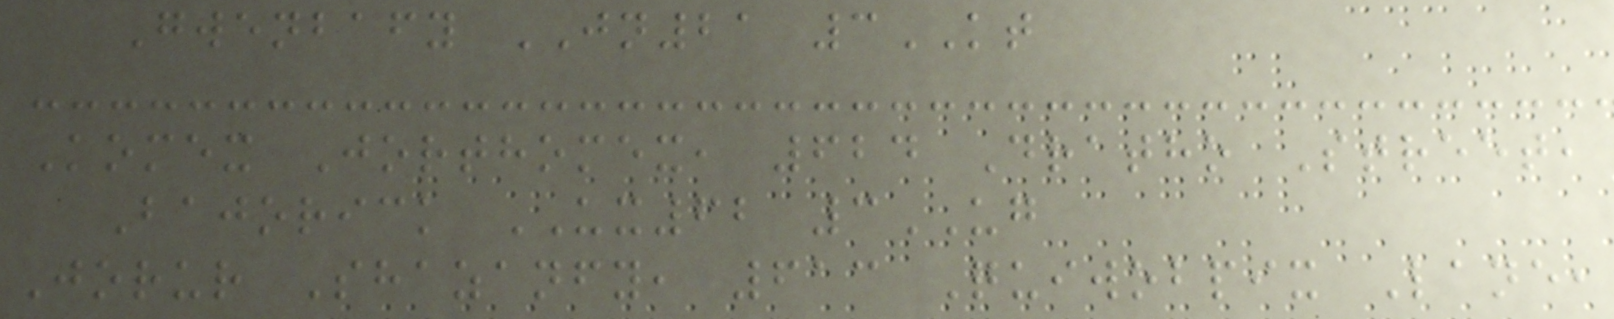Gwenbafy JN21 3KT
Komex Jorthomex, 624 Dratho Street,
Bajorick UX62 3UG
Jorur Shazanfy, 613 Quiwobpix Lane,
